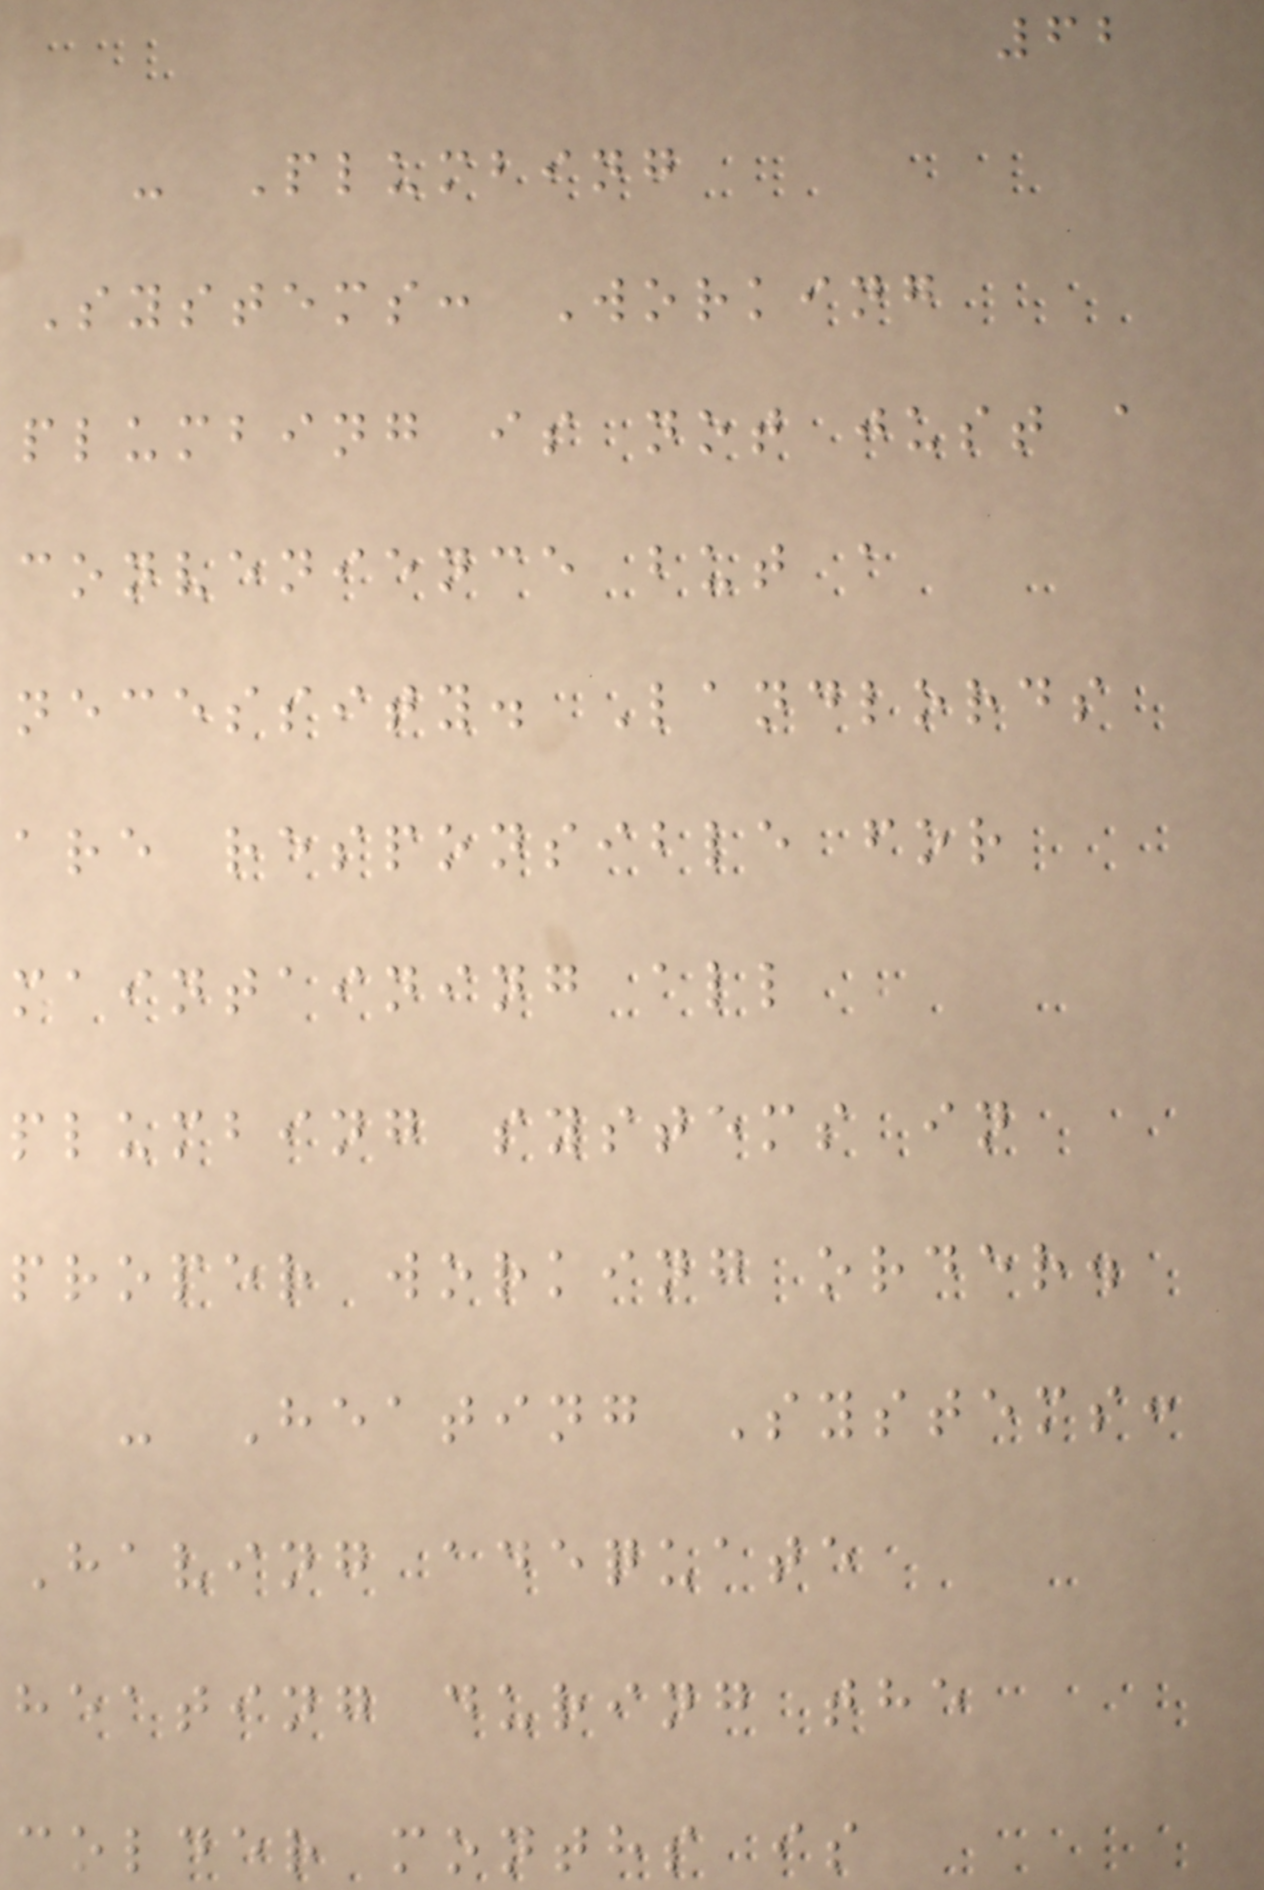62
- Plumbing
Systems: Working
plumbing is not just a
convenience but a
necessity. Landlords
are responsible for
maintaining all
plumbing systems in
proper working order.
- Heating Systems:
Having adequate
heating during the
colder months is
